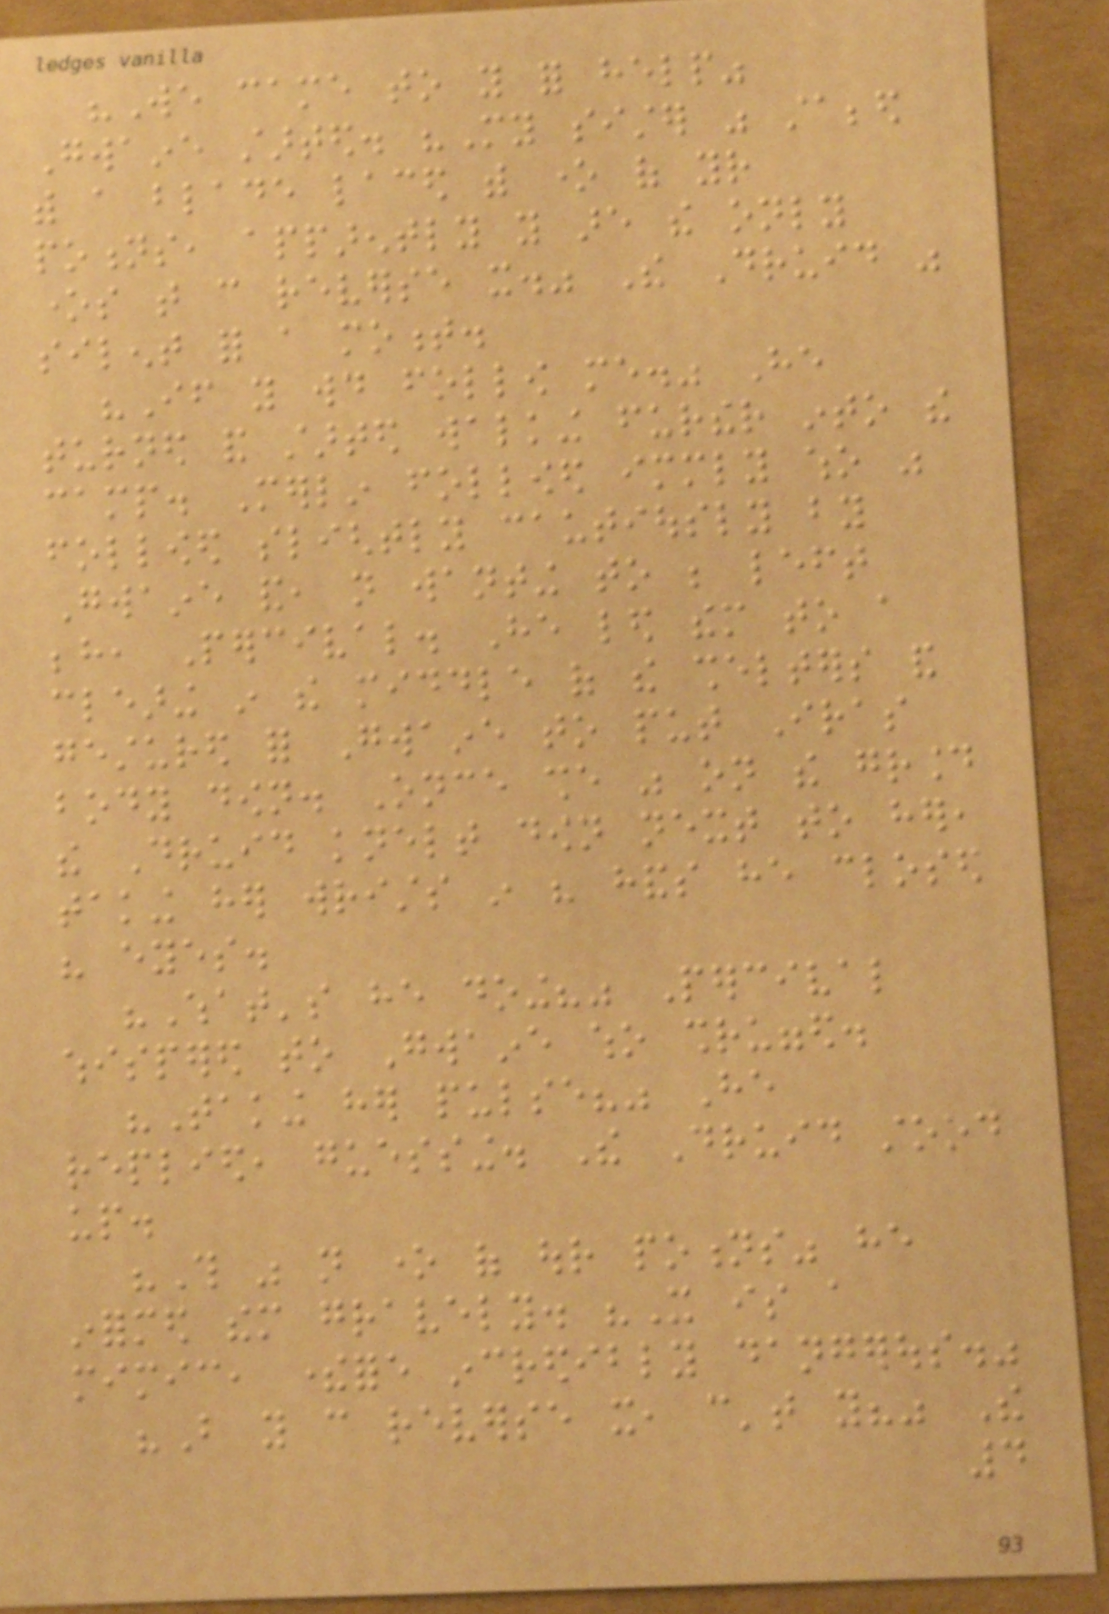"We came to you for help"
Gwaine started. "My sister was stabbed
with a blade laced with one of your
potions, apparently you are the only
ones that can reverse it." The Druid was
silent for a moment.
"If you would follow me." He
turned and started walking further into the
camp. Merlin followed immediately who was
followed slightly cautiously by
Gwaine and, not wanting to be left
behind, Percival. He led them to a
clearing in the middle of the shelters and
gestured for Gwaine to put Iras
body down. Once she was on the ground
the Druid knelt down next to her,
taking her wrists in his hands he closed
his eyes.
"What's he doing?" Percival
whispered to Gwaine who shrugged.
"Taking her pulse?" He
replied, guessing. The Druid stood
up.
"This was not one of our potions" he
informed them gravely. "It is a
mimic, therefore incredibly dangerous."
"But you can reverse it, can't you?" The
4
